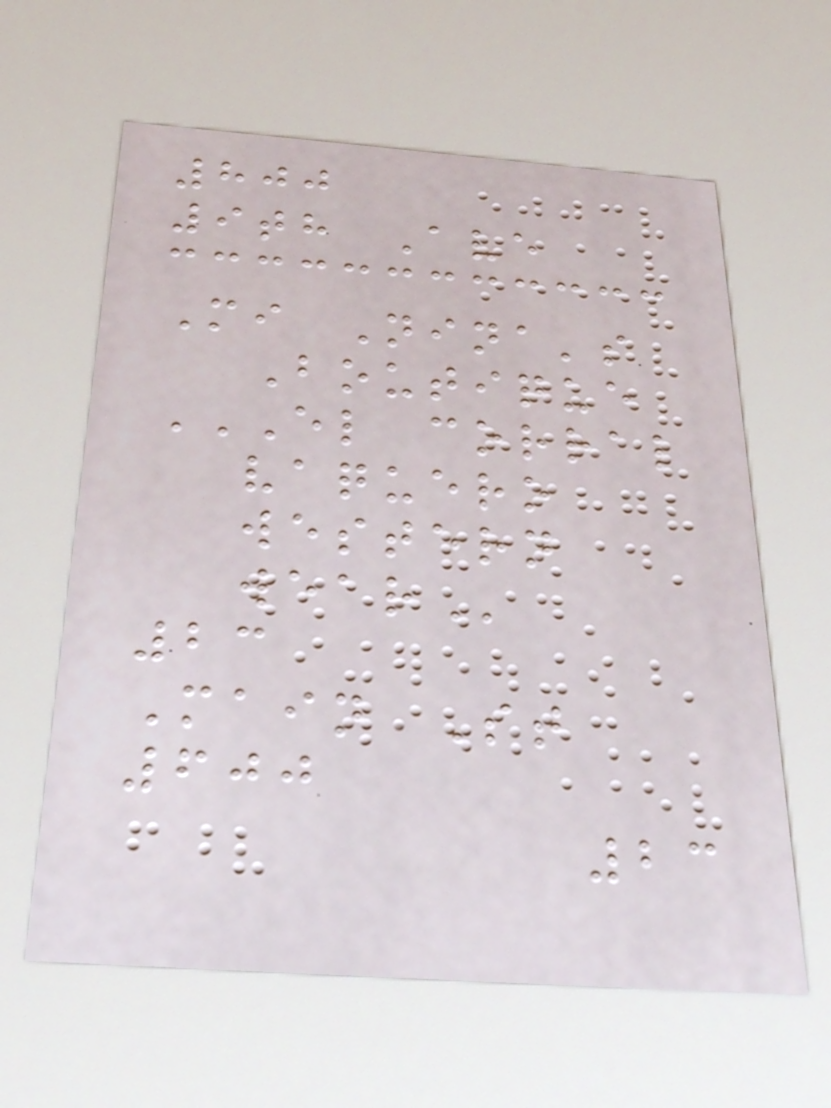800
9th Ave
Mi Nina's
Boutique
EL CORRAL
VAQUERO
WESTERN
WEAR
23
Main St
600
23
